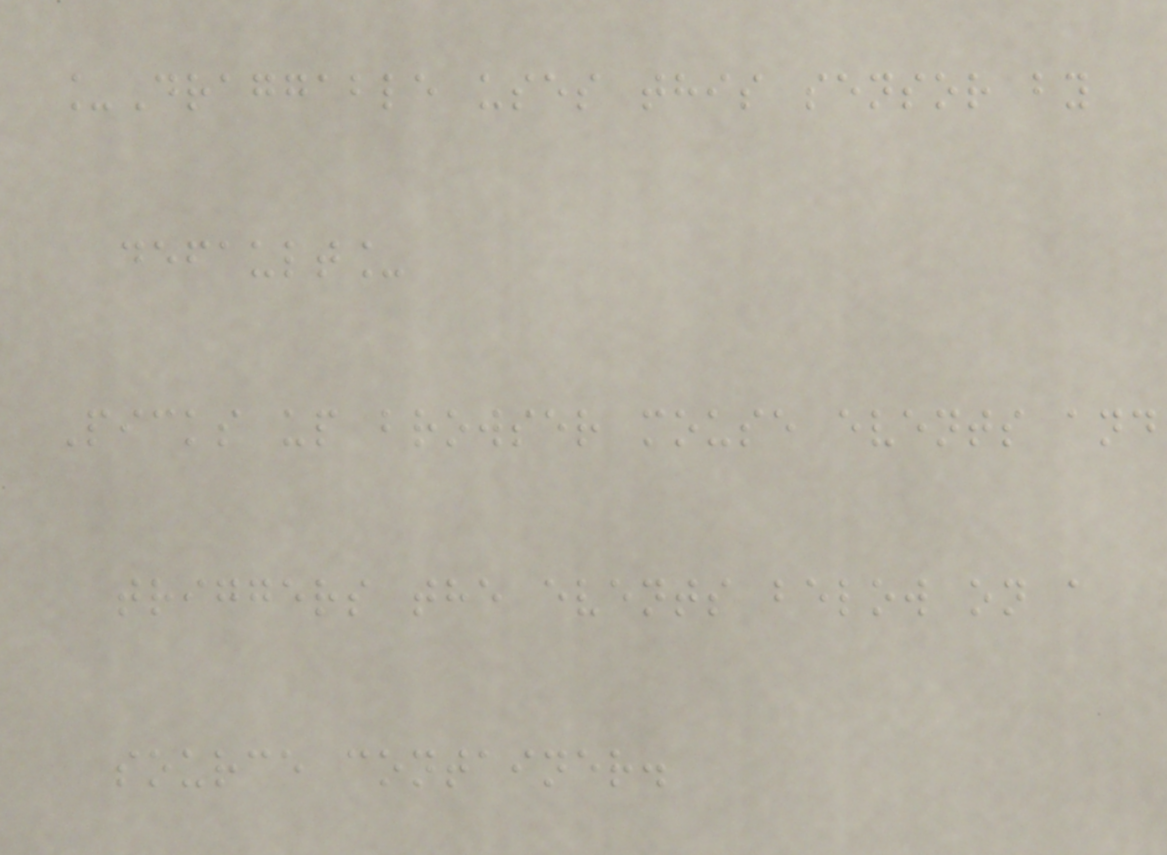_Draggable uses this sensor by
default_
Picks up browser mouse events and
triggers the events below on a
source container.
